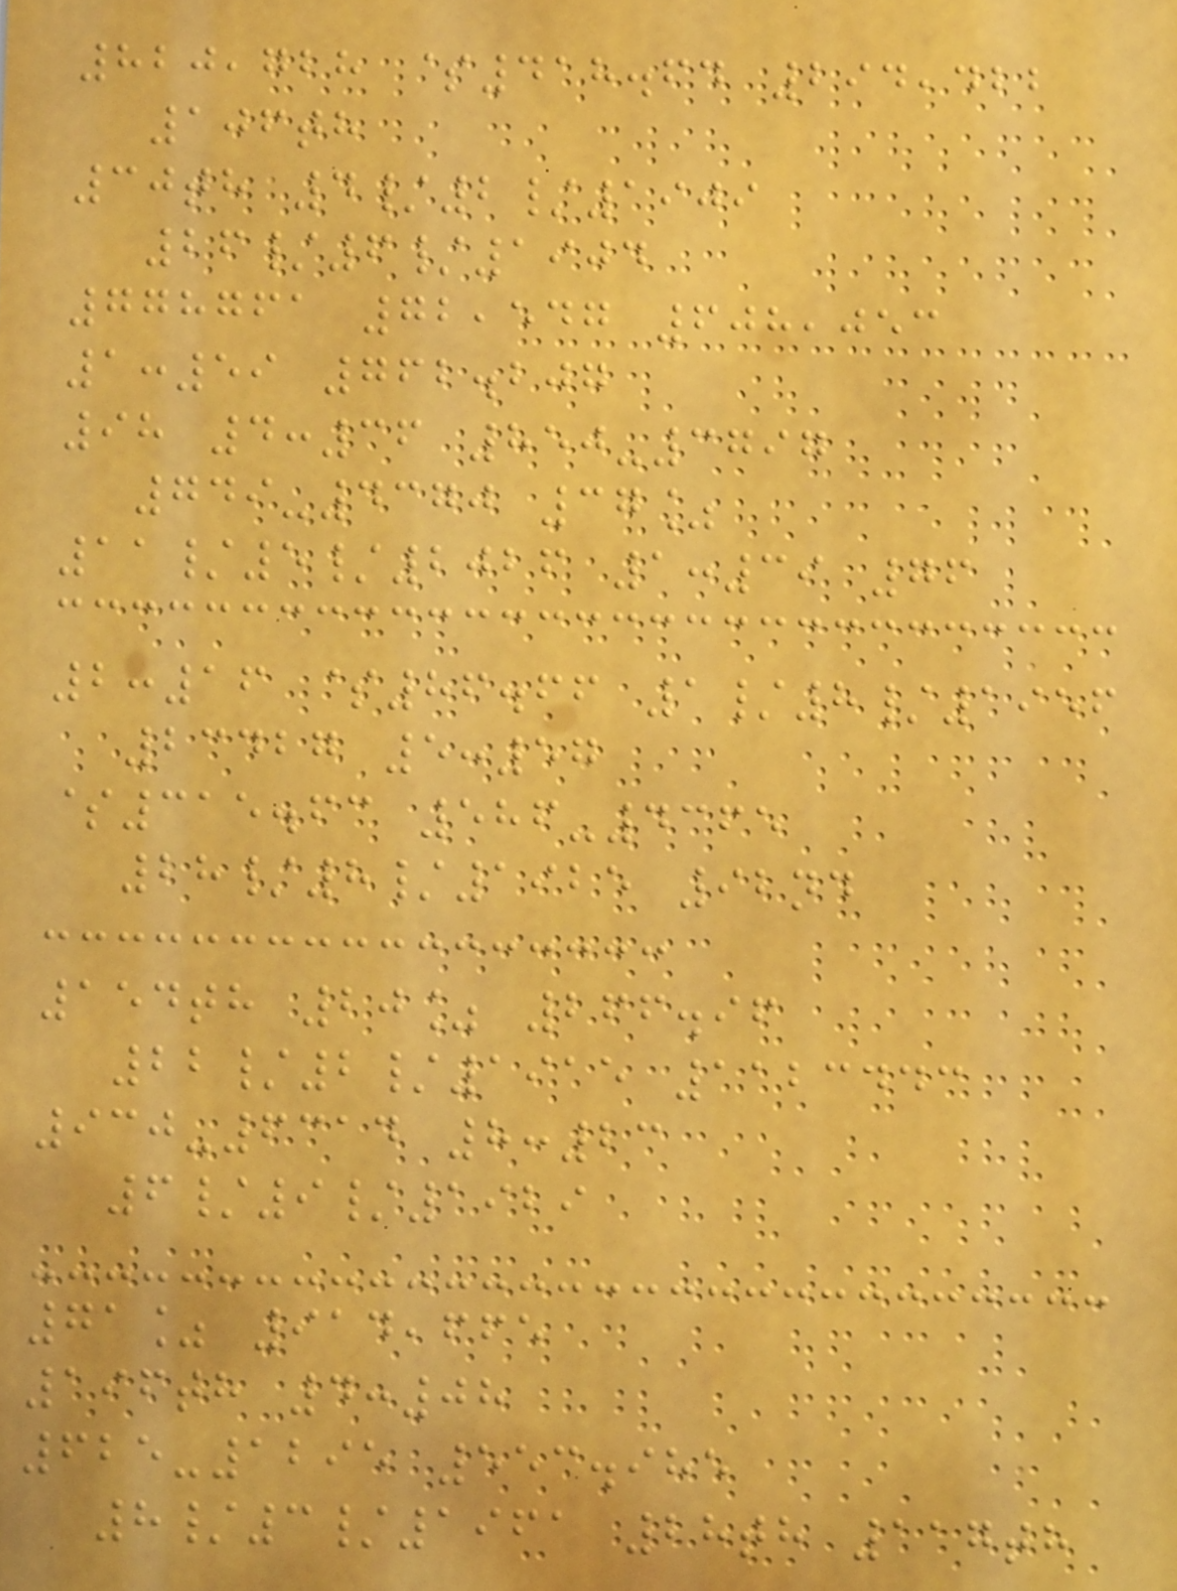820,728 $418.64 294,422
106th
30th 4/2/1909
26/6/1904
778761 72,547 608,053
1:59 762.207
98 4:36 850-3797
749-4370 37%
11/5/2026 1:39 76
2:16 $86.66 1/8/1956
23427 5:57
$315.63 586-4365
28/8/1925 92nd
154th 20% 266.96
22/2/1915 1123443
930-6314 8:23
6/9/1929
71% 914,665
196th 4:08
625-1295 553.985
8/3/1961 28th 117th
